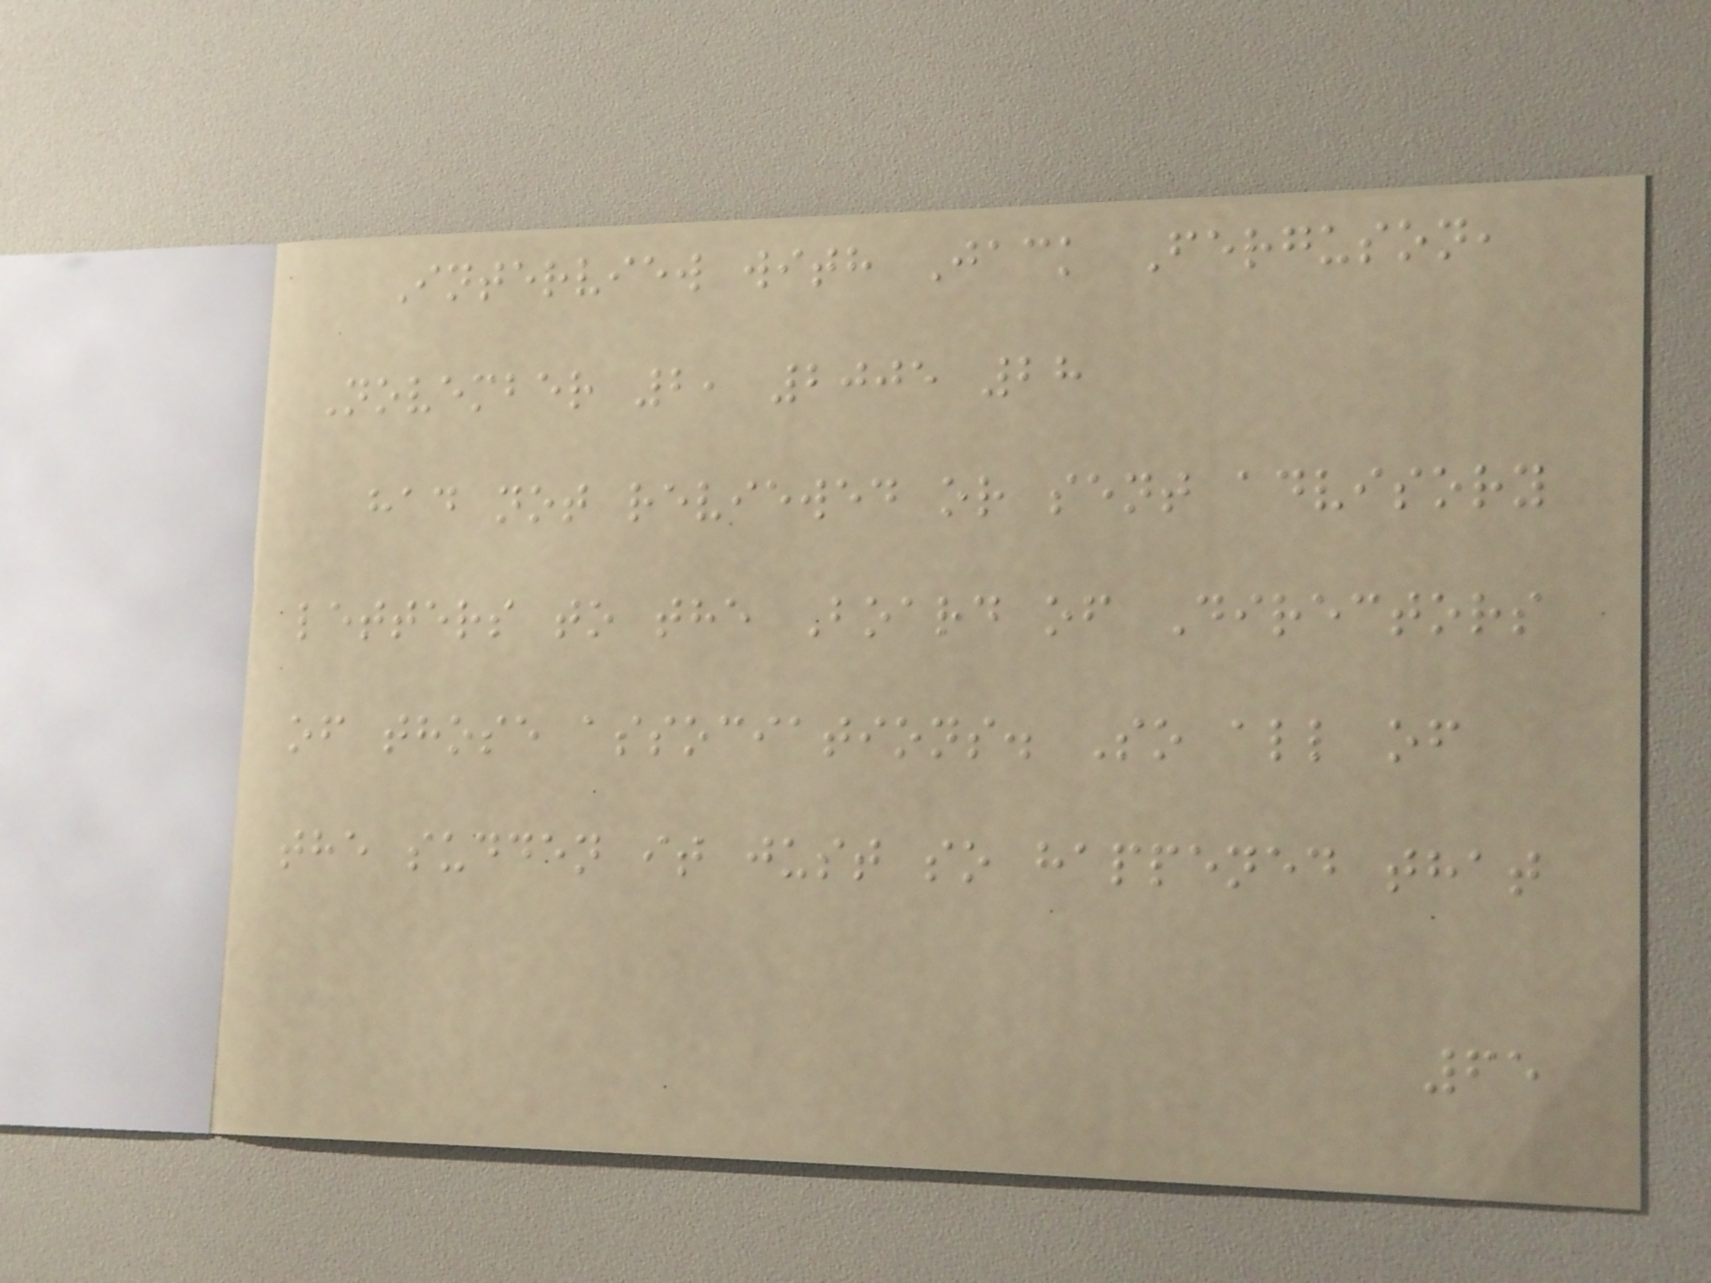Interview with Jack Ferguson,
November 2, 2005 28
had not reviewed or sent advisory
letters to the Board of Directors
of those associations. So all of
the sudden it just so happened that
65
